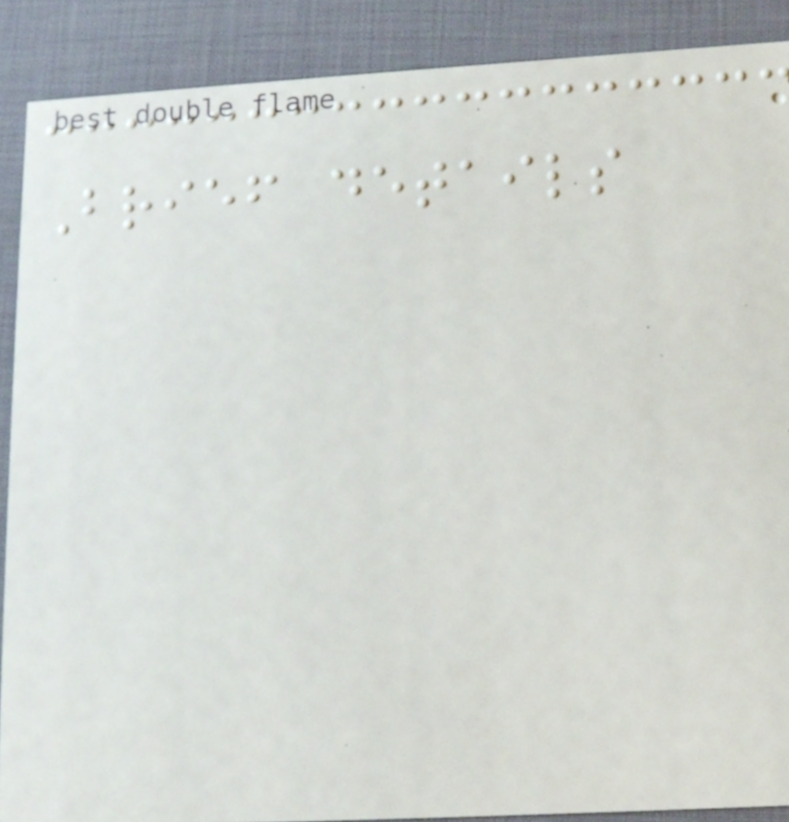Brief details
